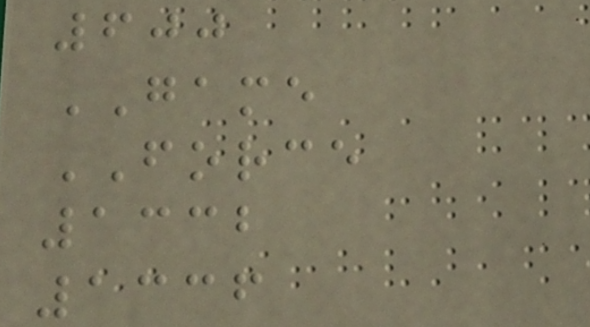600
GAME
FORCE
1332
1336
